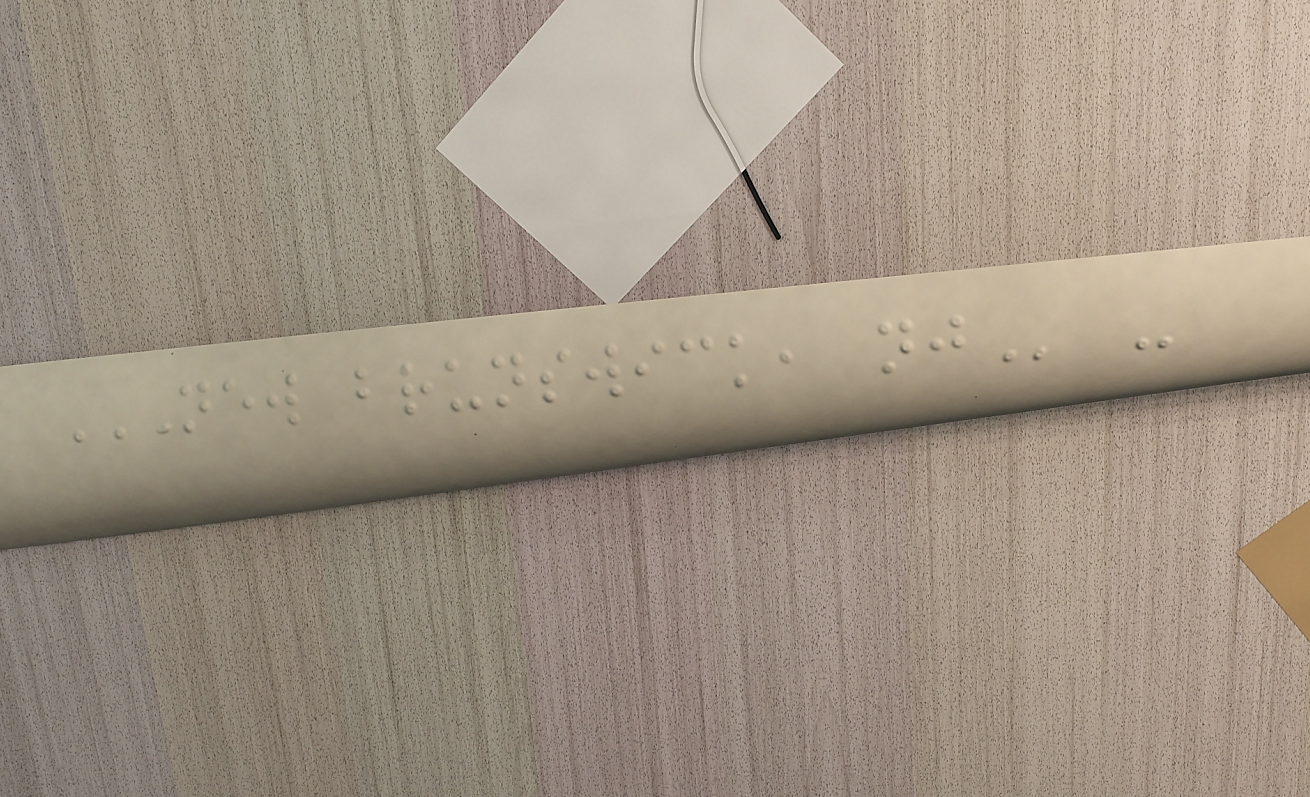NEW BRUNSWICK, NJ -
